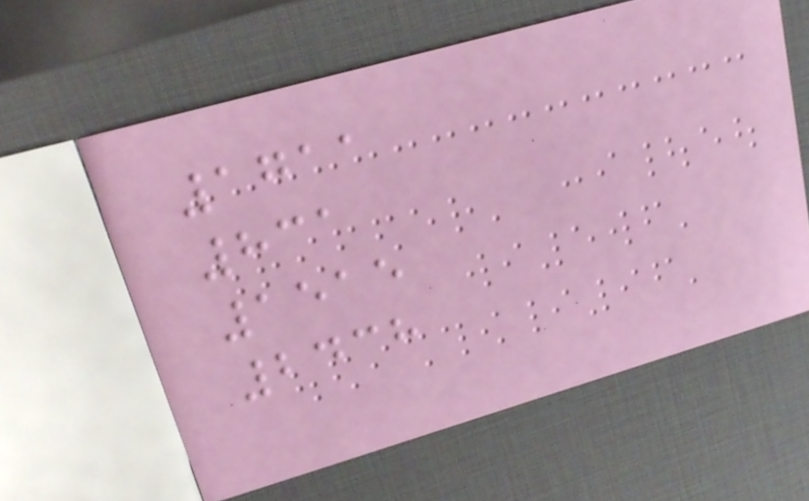1711
831
1515
2438
